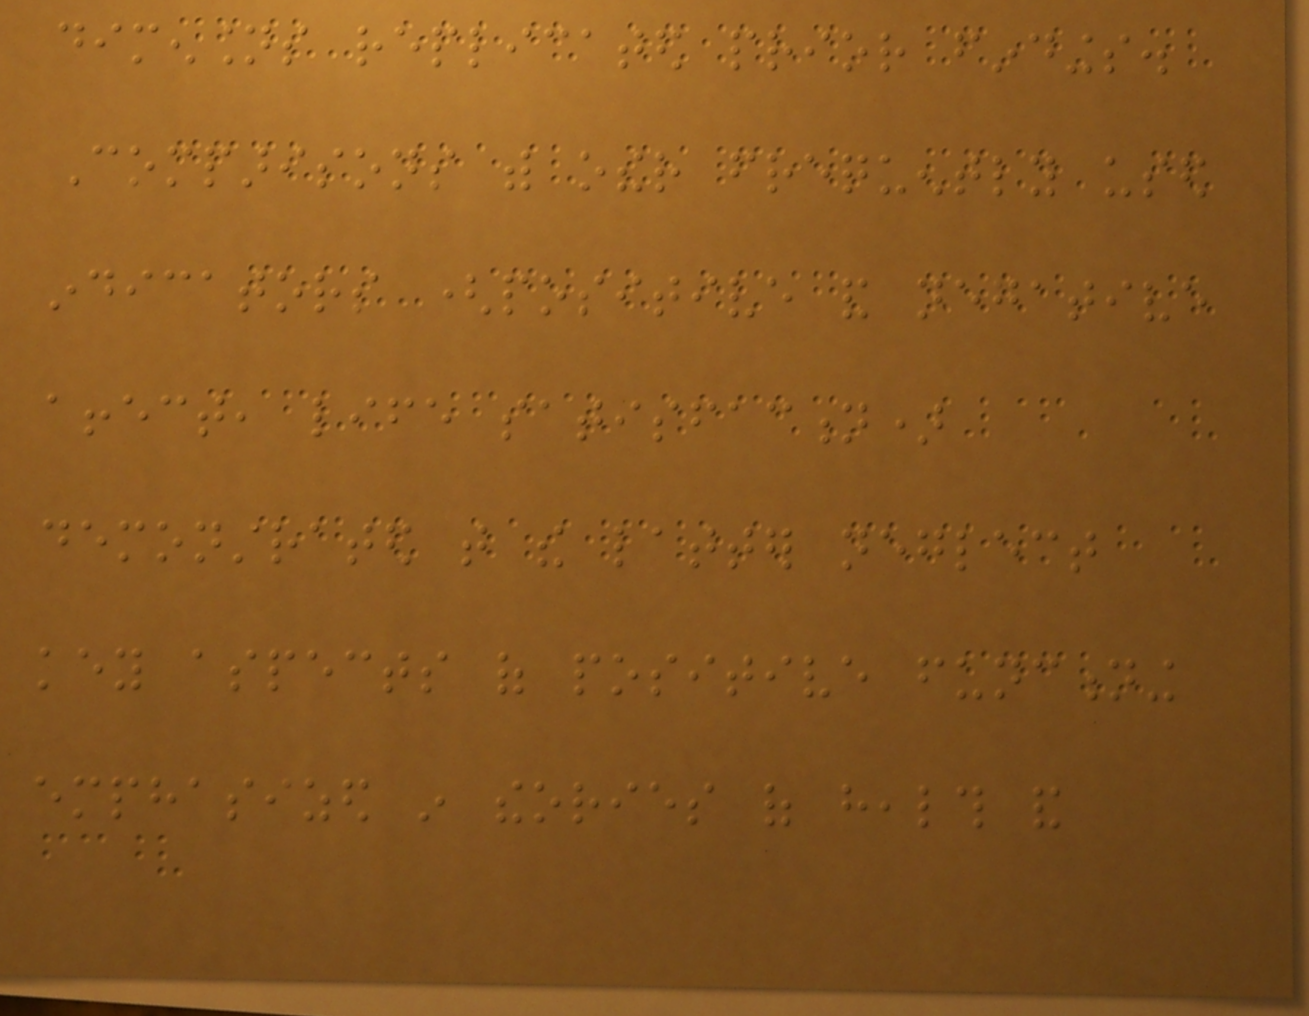dimensions replicated prior findings.
Comparisons with other frequently used
indicators (positive and negative
affect, life satisfaction)
demonstrated that the latter neglect
key aspects of positive functioning
emphasized in theories of health and
